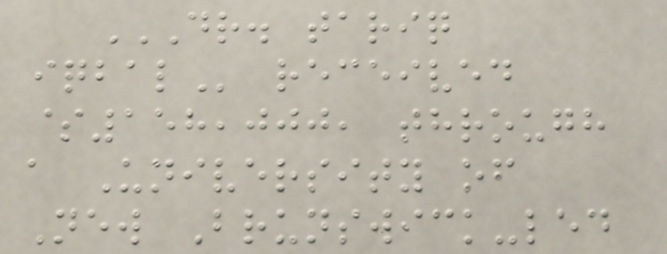DR. TARIQ
IQBAL received
$158,000, through
a University of
New Brunswick-led
